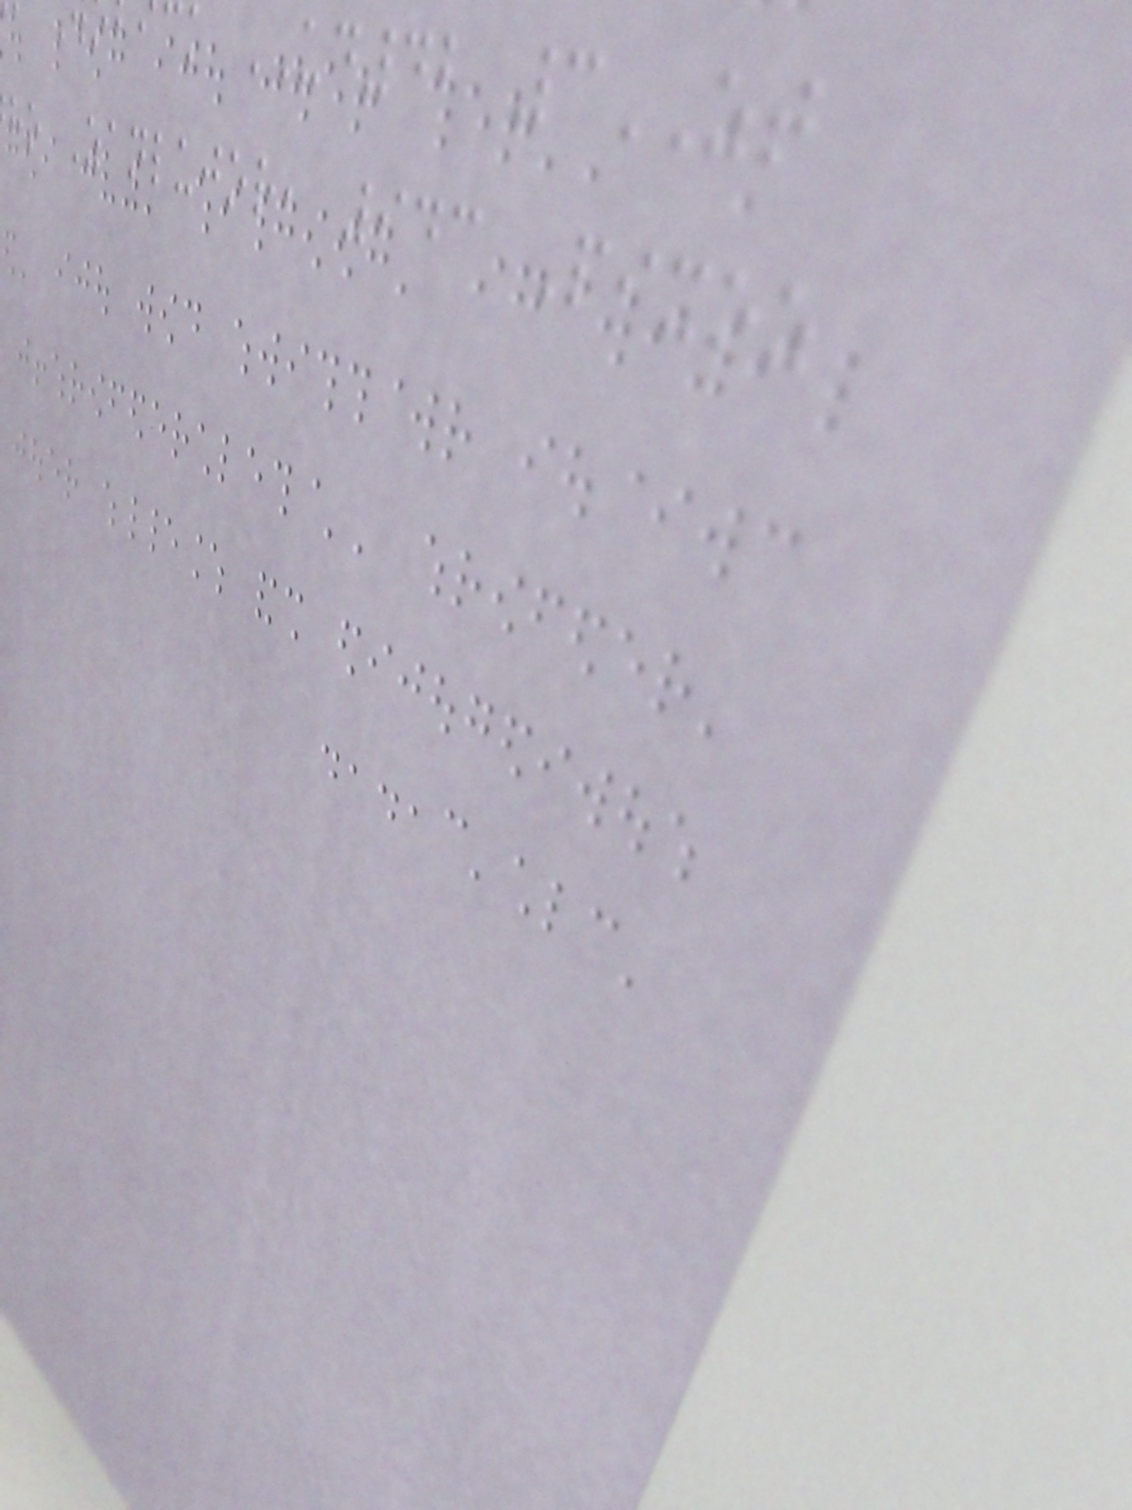ck UD42 3ZT
ho Zanlujor, 943 Pixoz
